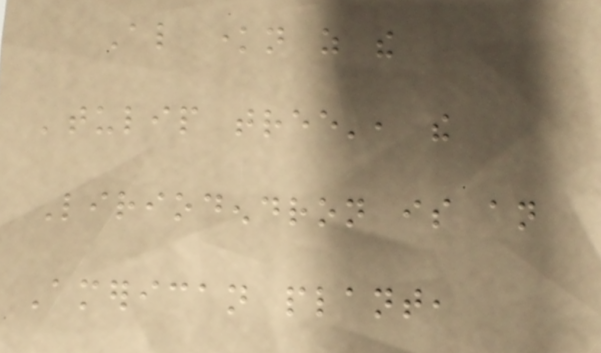Also known as the
'tulip tree', the
Liriodendron is an
American plant,
